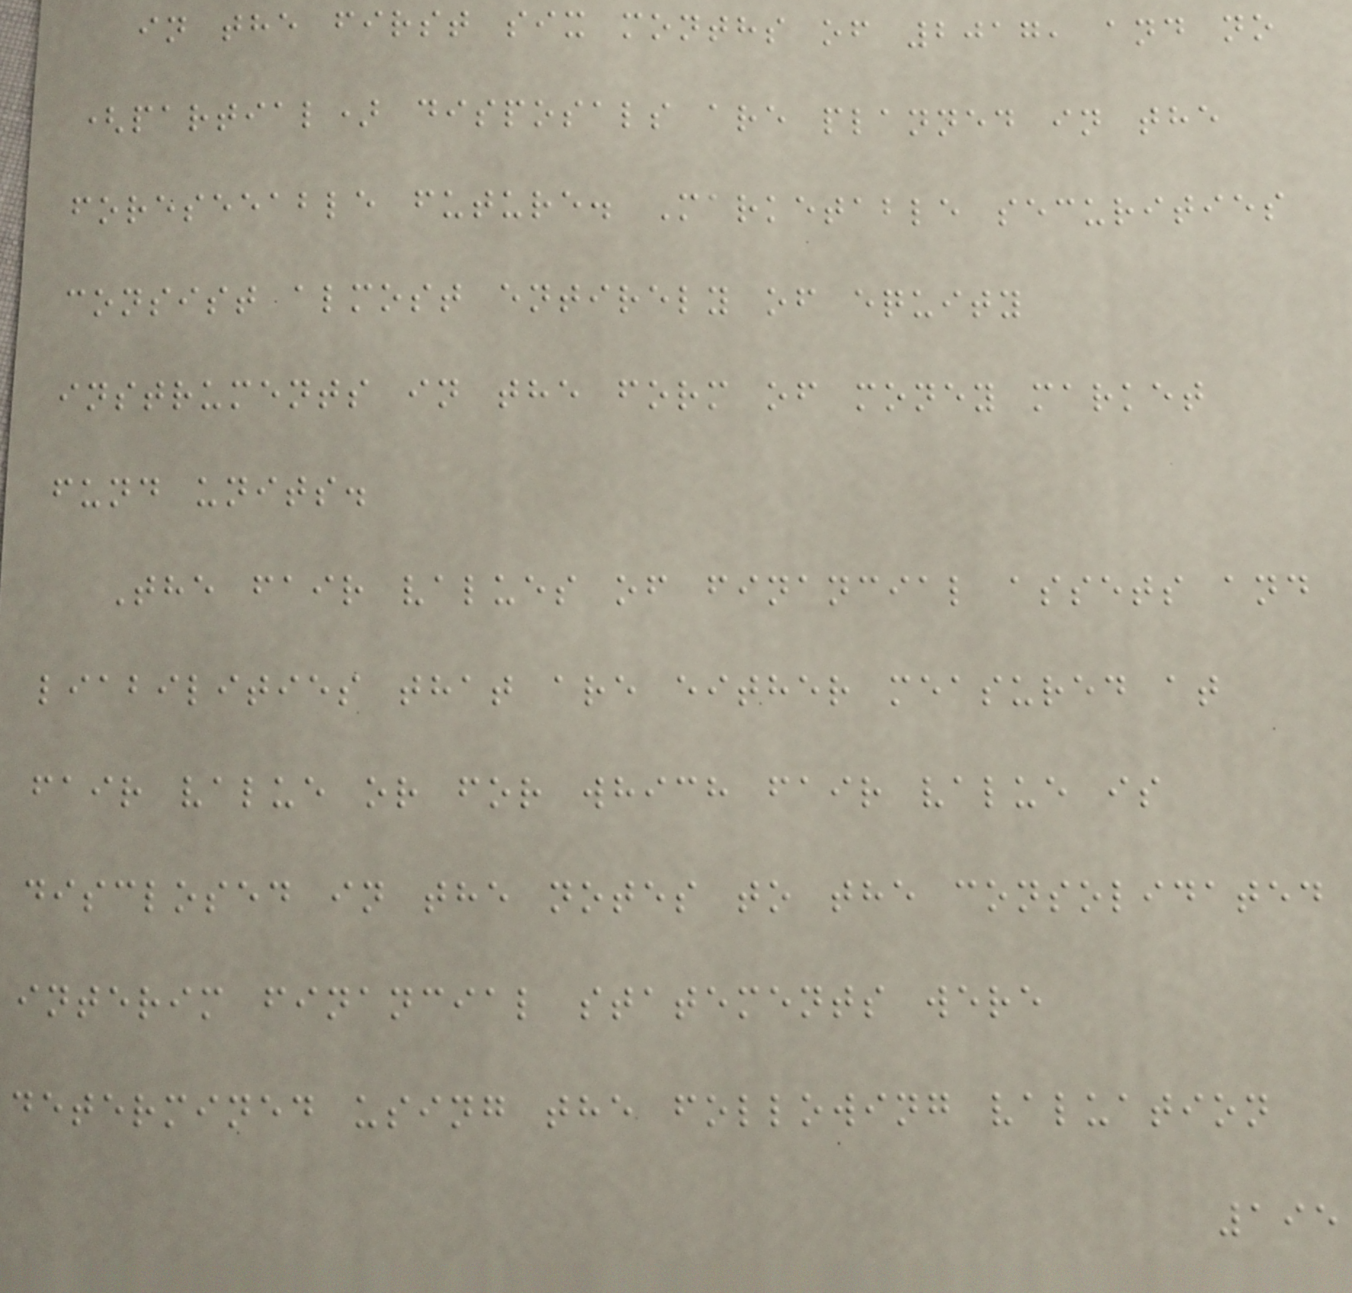in the first six months of 2017, and no
(partial) disposals are planned in the
foreseeable future. Marketable securities
consist almost entirely of equity
instruments in the form of money market
fund units.
The fair values of financial assets and
liabilities that are either measured at
fair value or for which fair value is
disclosed in the notes to the consolidated
interim financial statements were
determined using the following valuation
195
